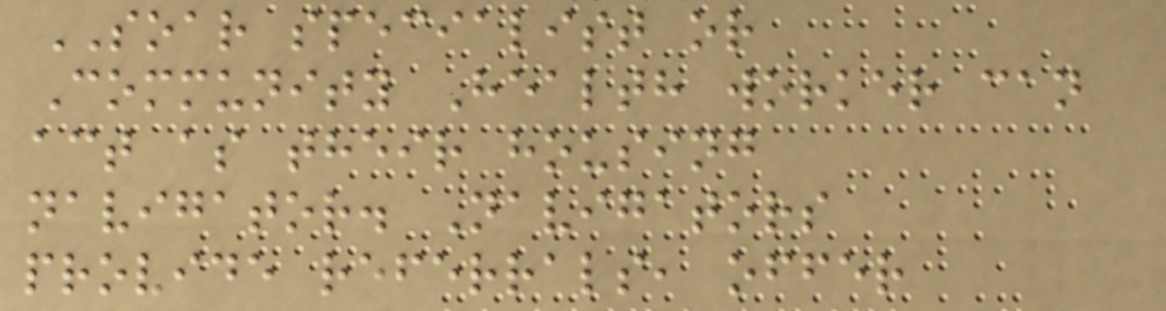SOAR specialist or
Community Health worker can
act as their housing
navigator. Navigators
provide referrals, offer
